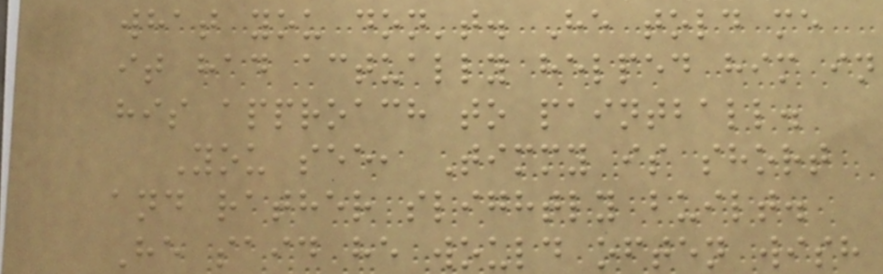what you don't. He told me
it had actually helped him in
his approach to paintball.
You see, Timmy is short
and rather slightly built.
He said he would often wish
